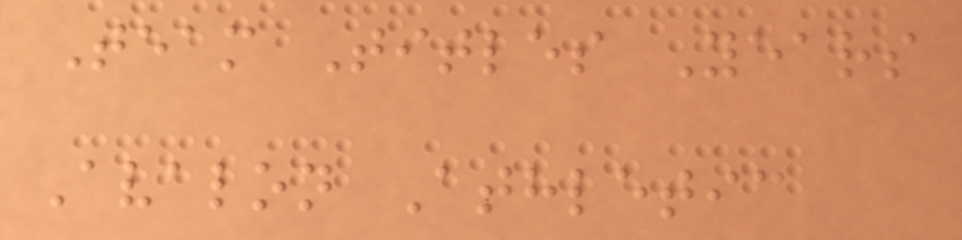Team Titles Years
Avalon Athletic
